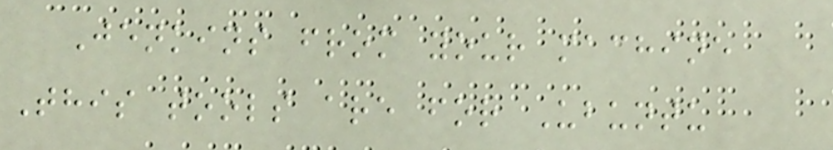Jenkins from your machine
This tools are for Ubuntu
